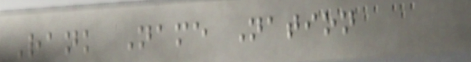Rank Name Nation
